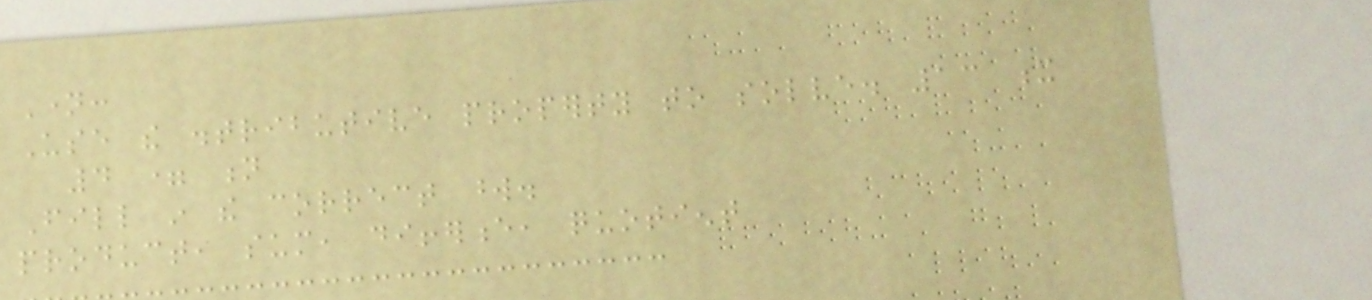Name:
Use the distributive property to solve. 13 x
4 = n
Fill in the correct word.
product, sum, difference, quotient
